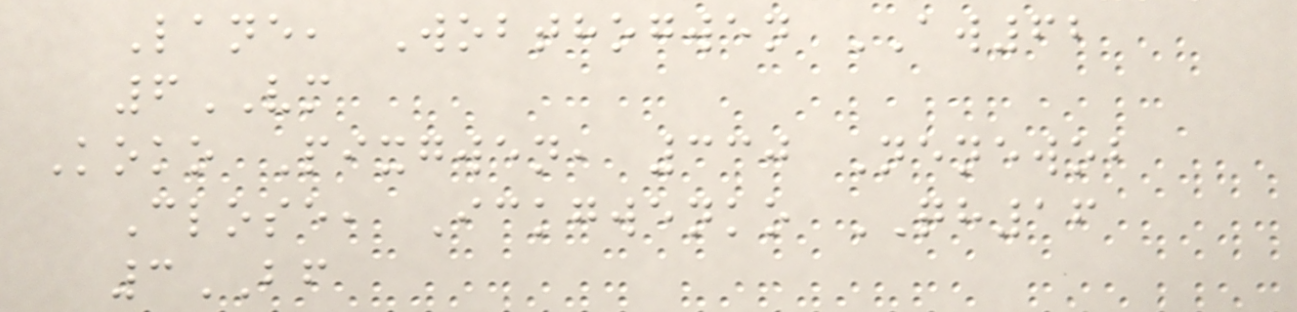Lane, Wobthogwen AW62
6VM
Koko Pixgwen, 330 Nenewob
Close, Ickgwenko QH16
3BF
